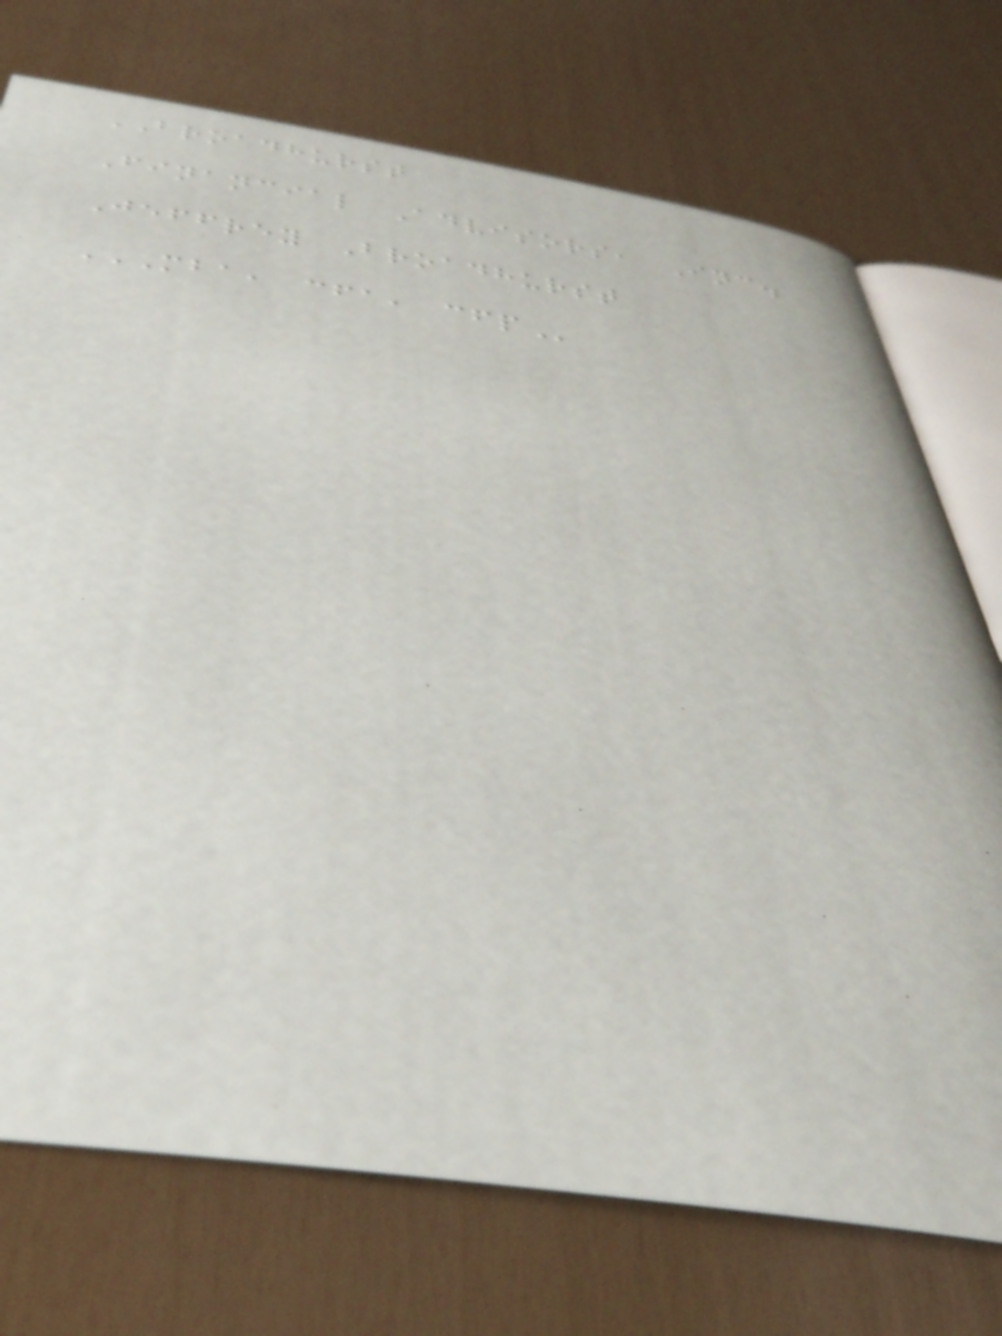BROADHURST
Financial Advisors, Inc.
Jeffrey Broadhurst
MBA, CFA, CFP
